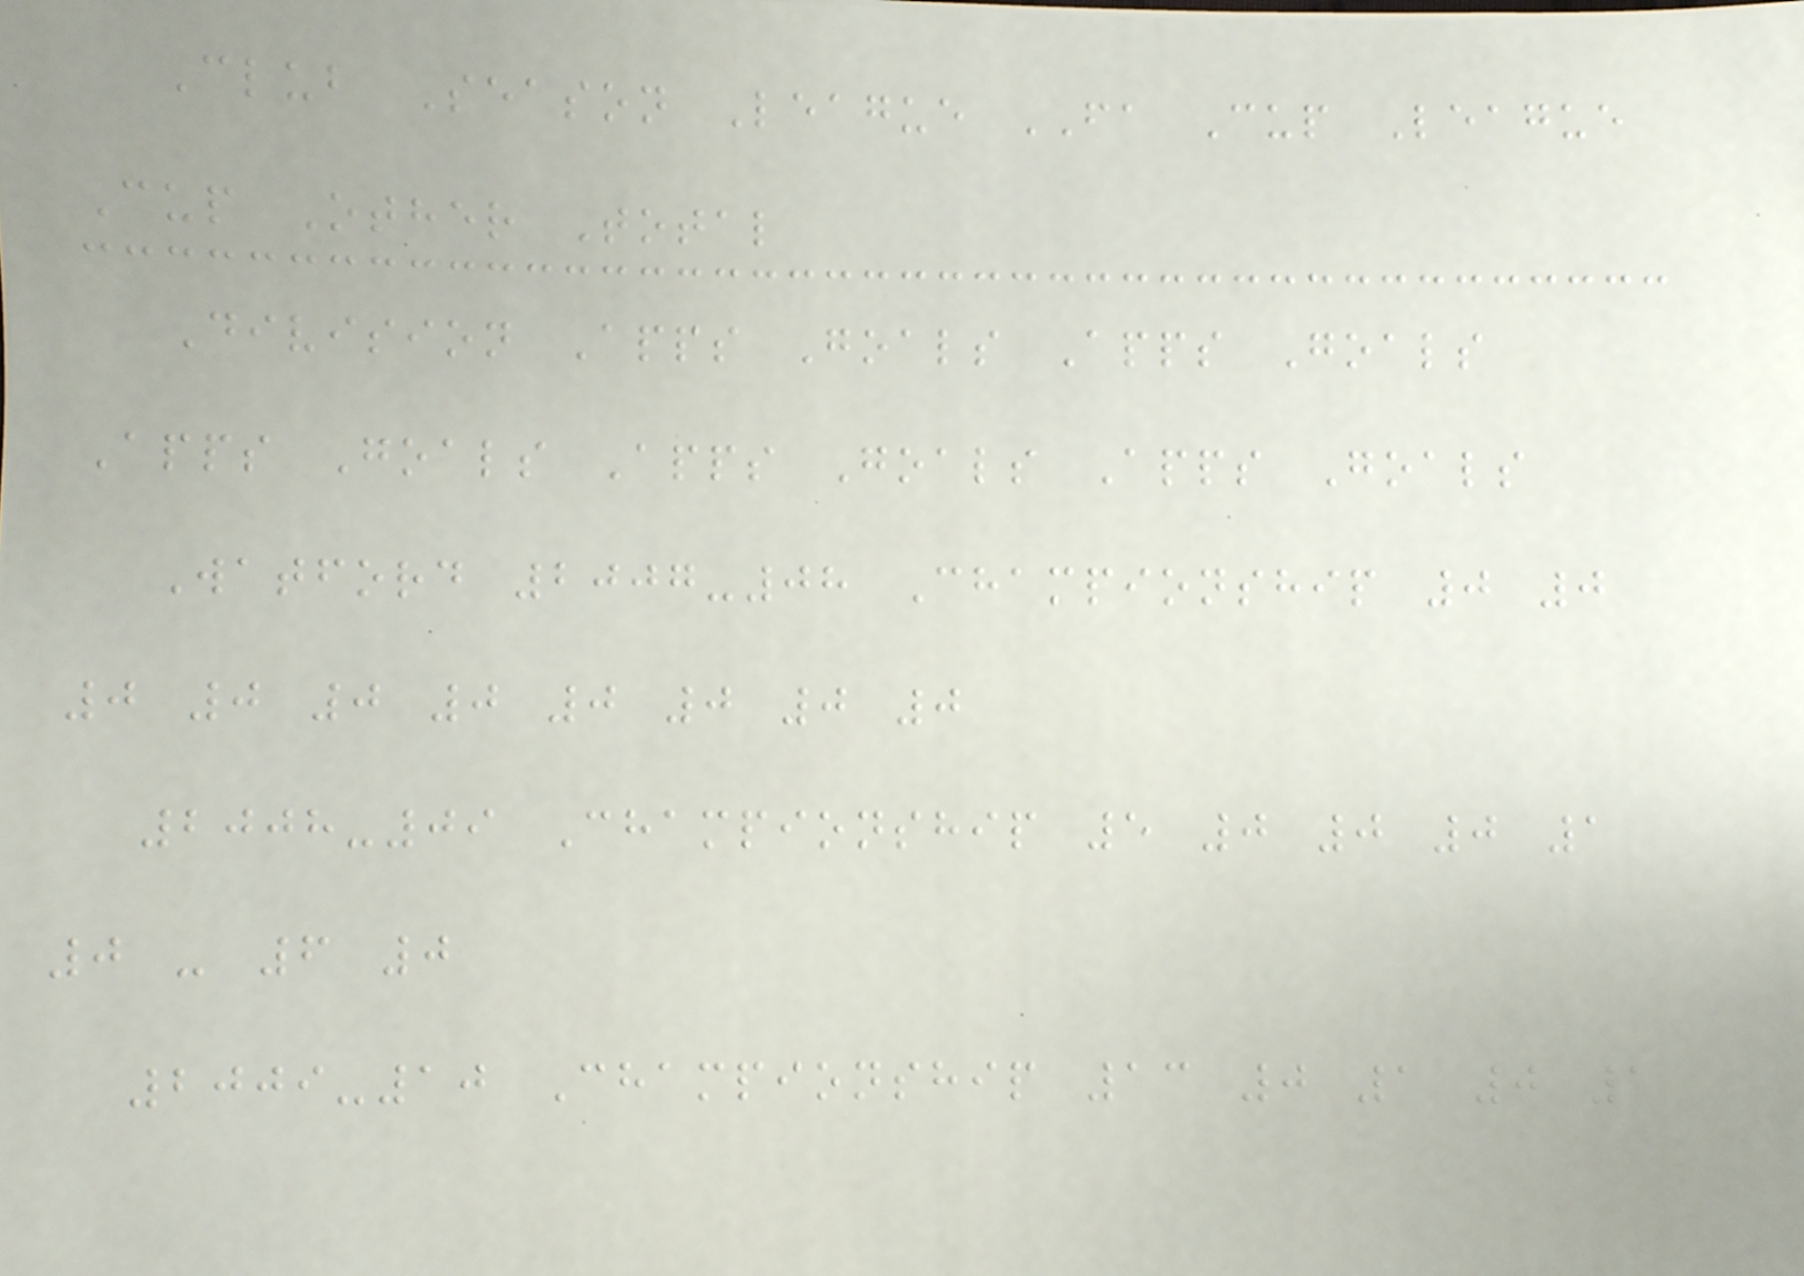Club Season League FA Cup League
Cup Other Total
Division Apps Goals Apps Goals
Apps Goals Apps Goals Apps Goals
Watford 2007-08 Championship 0 0
0 0 0 0 0 0 0 0
2008-09 Championship 5 0 0 0 1
0 - 6 0
2009-10 Championship 13 0 1 0 1
